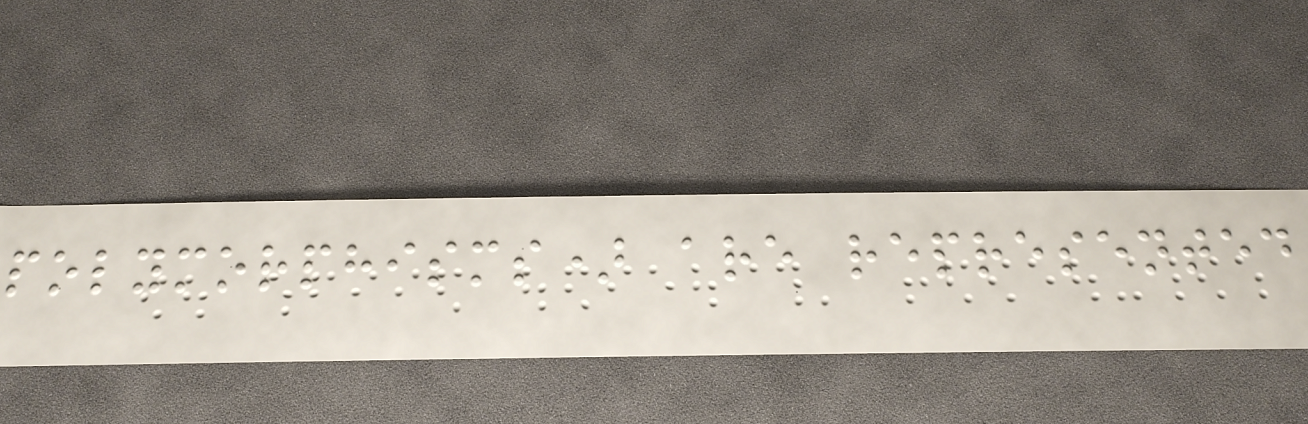polymorphisms) are represented
